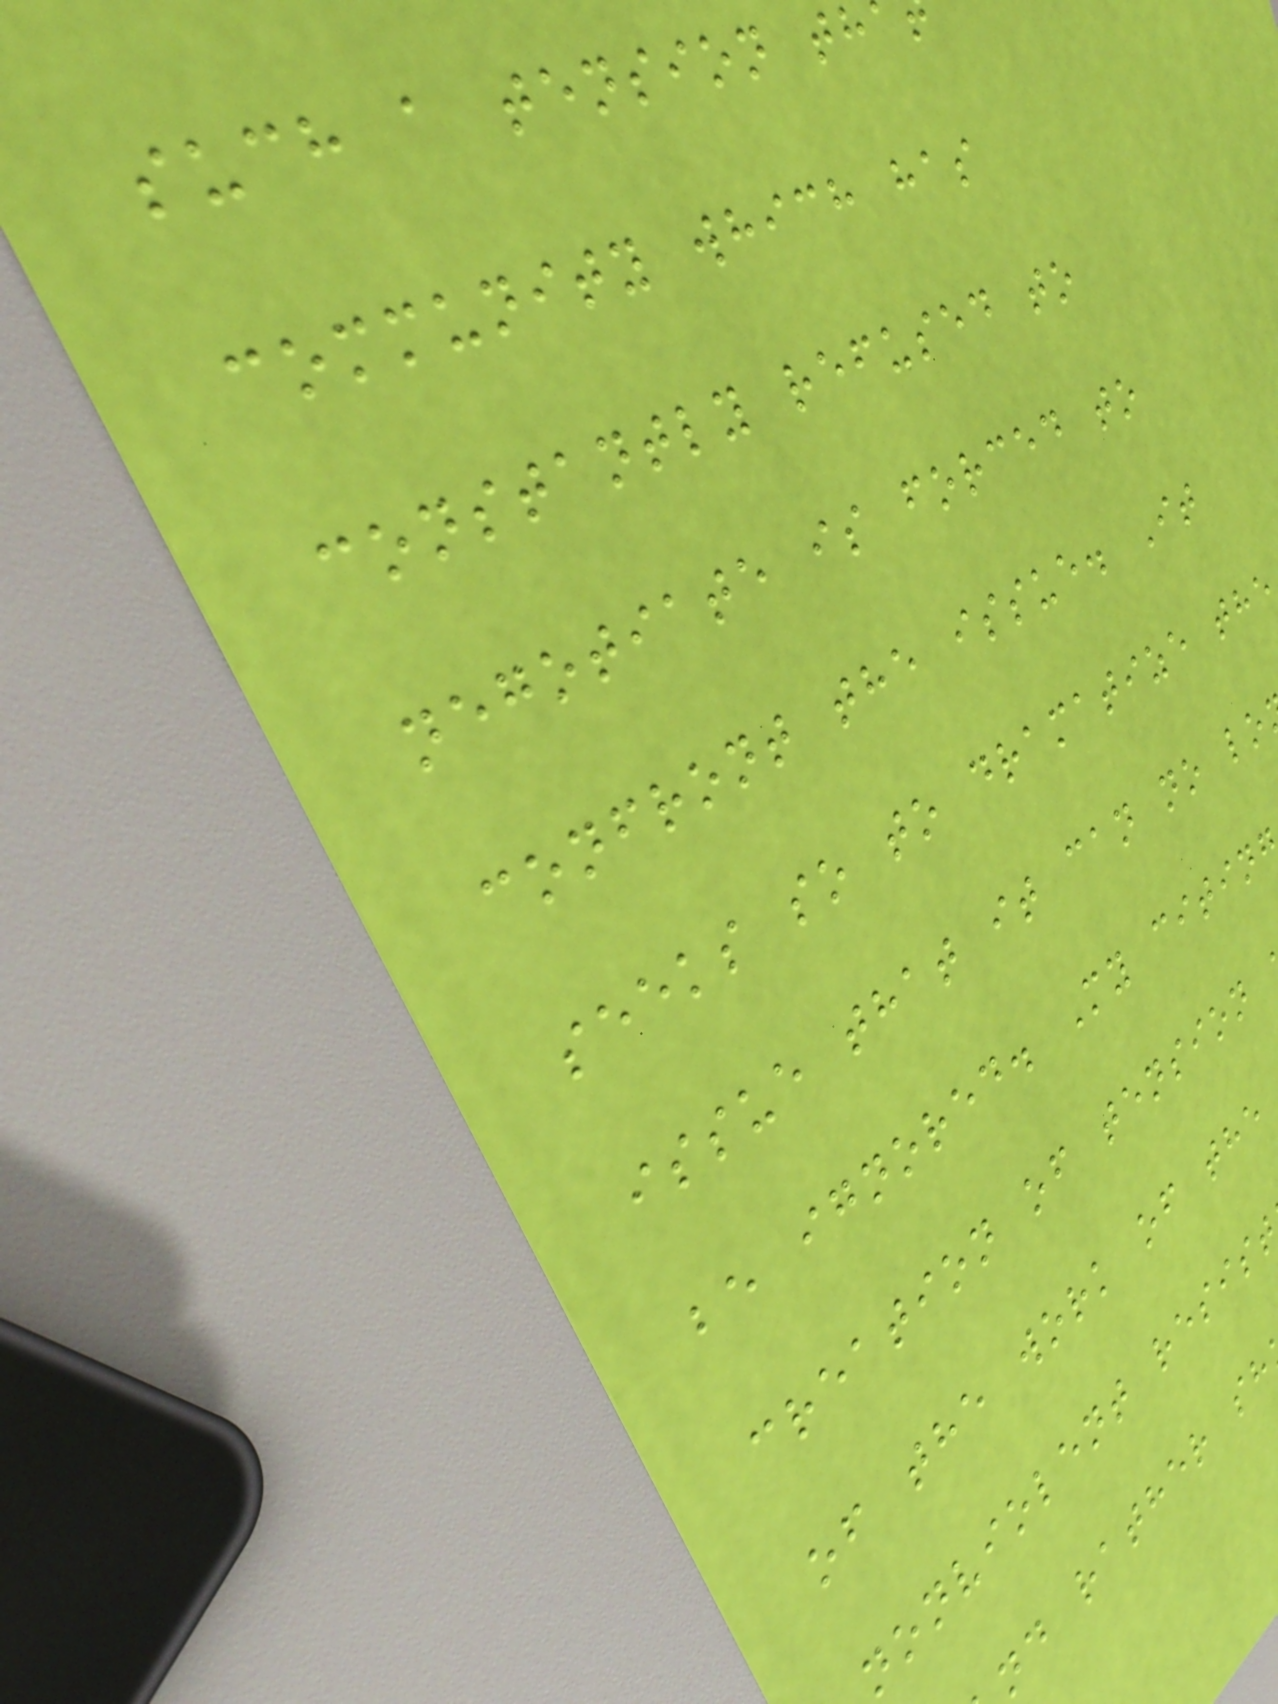such a tension th
community which has
constantly refused to
negotiate is forced to
confront the issue. It
seeks so to dramatize the
issue that it can no lo
be ignored. My citin
creation of tension
of the work of the
nonviolent resist
nd rather sh
